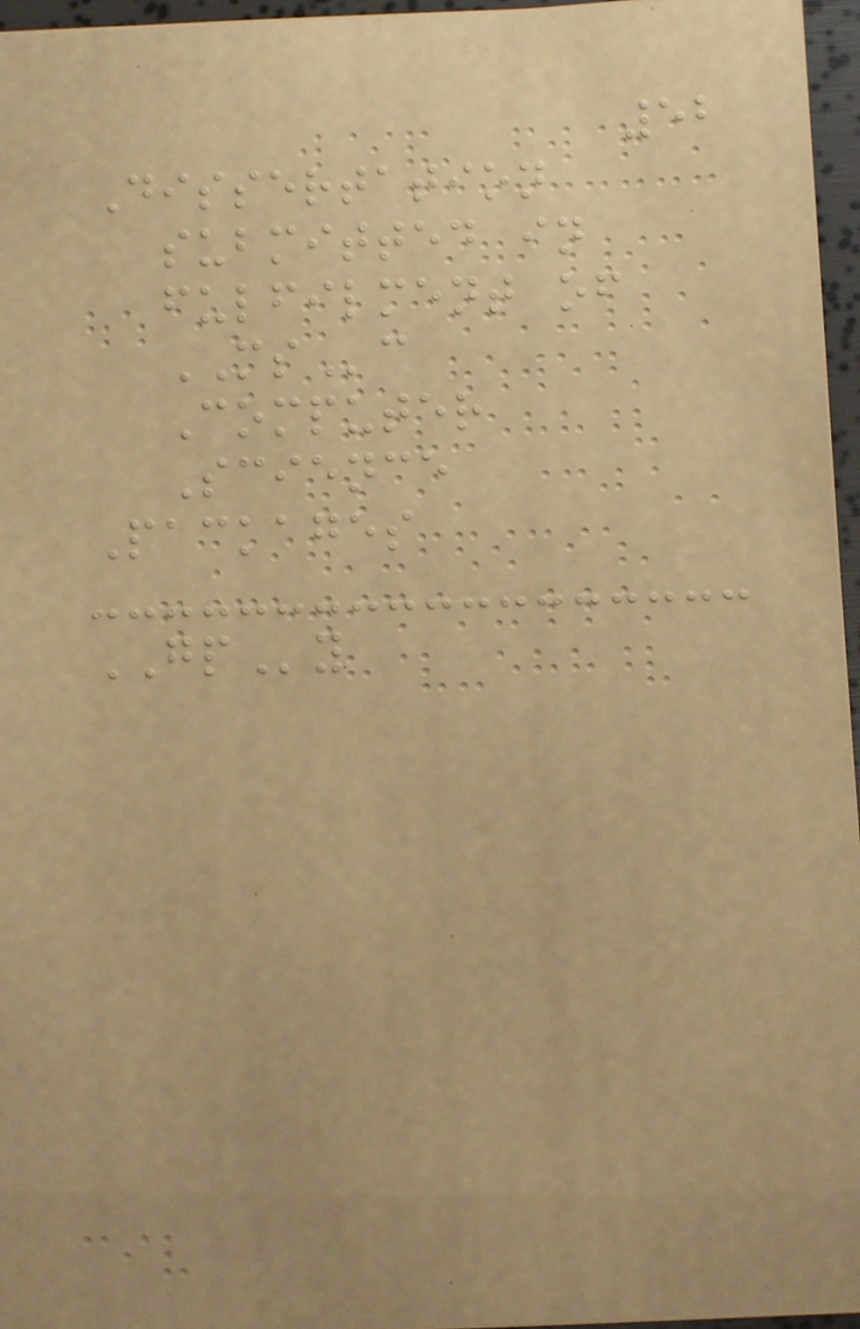52
Dissertation
submitted in
fulfilment of
MSc
Computer
Science
Packages
GPy
